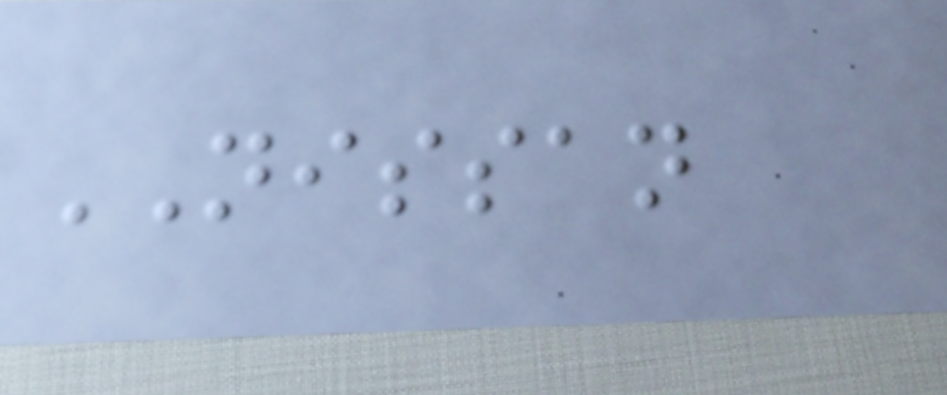NISSAN
